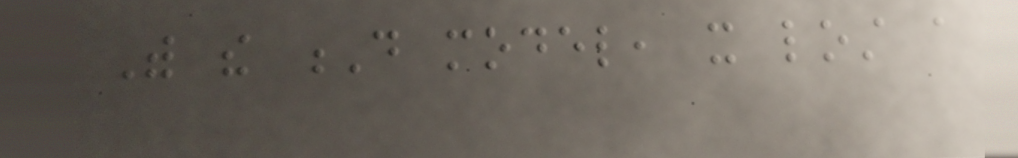With the D model, it lost a
